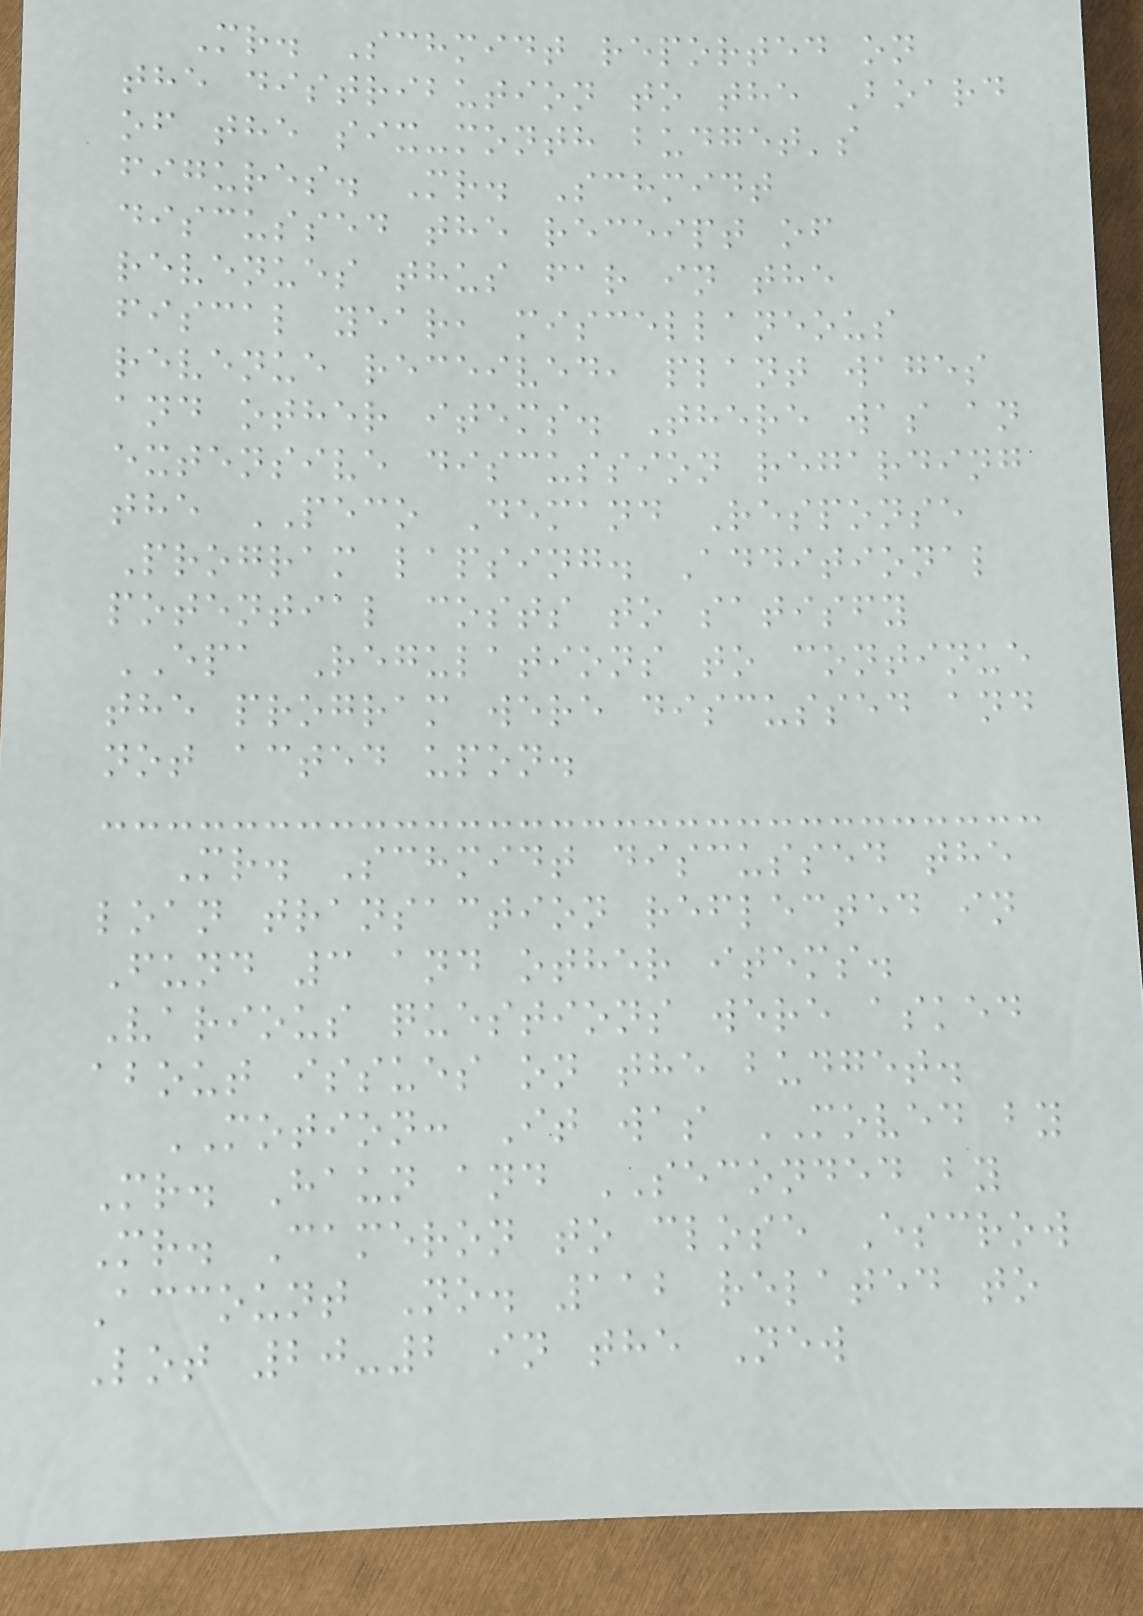Mr. Schmidt reported on
the distribution to the Board
of the six-month budget's
figures. Mr. Schmidt
discussed the receipt of
revenues thus far in the
fiscal year, miscellaneous
revenue received, plant wages
and other items. There was an
extensive discussion regarding
the PECO Demand Response
Program lapsing. Additional
potential costs to satisfy
EPA Regulations to continue
the program were discussed and
not acted upon.
Mr. Schmidt discussed the
loan transaction reflected in
Fund 3 and other items.
Various questions were asked
about issues on the budget.
MOTION: It was MOVED by
Mr. Haun and SECONDED by
Mr. Cameron to close Escrow
Account No. 112 related to
Lot 20-2 in the New
